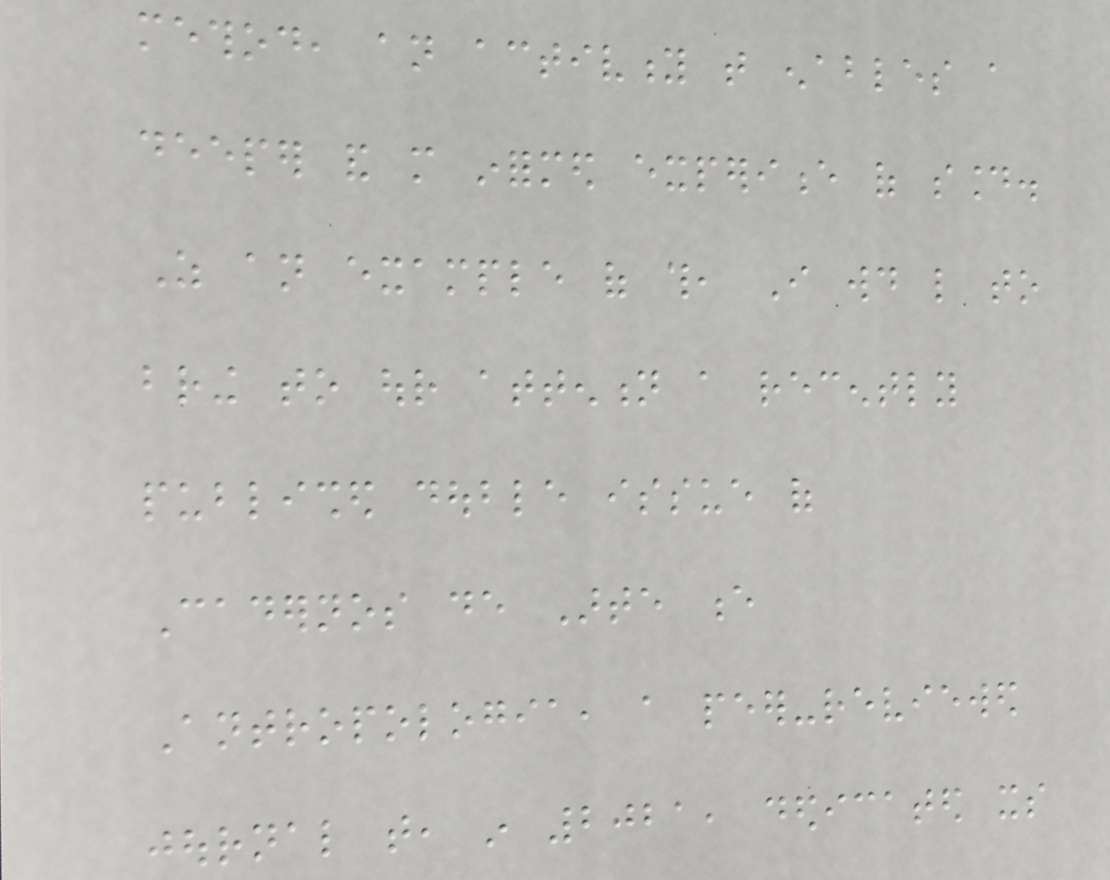method, an activity that enables a
deeper and more informed experience of sound.
As an example of this, I would like to
bring to our attention a recently
published double issue of
Cadernos de Arte e
Antropologia, a peer-reviewed
journal that, in 2021, dedicated its
